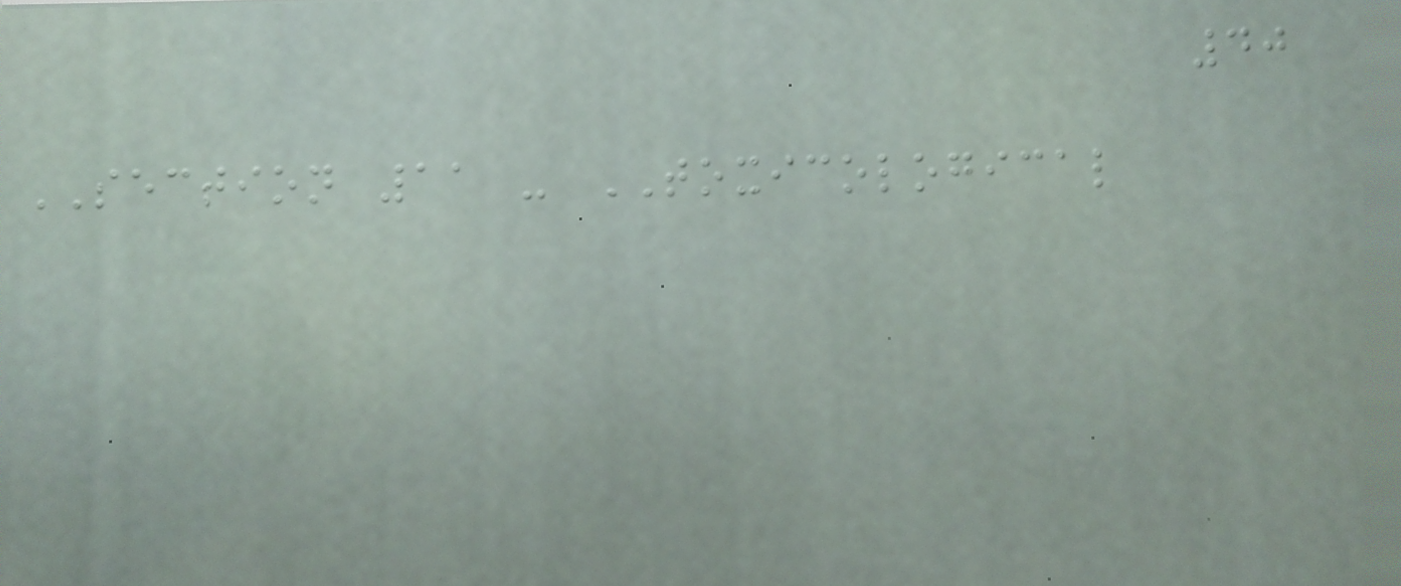40
SECTION 11 - TOXICOLOGICAL
